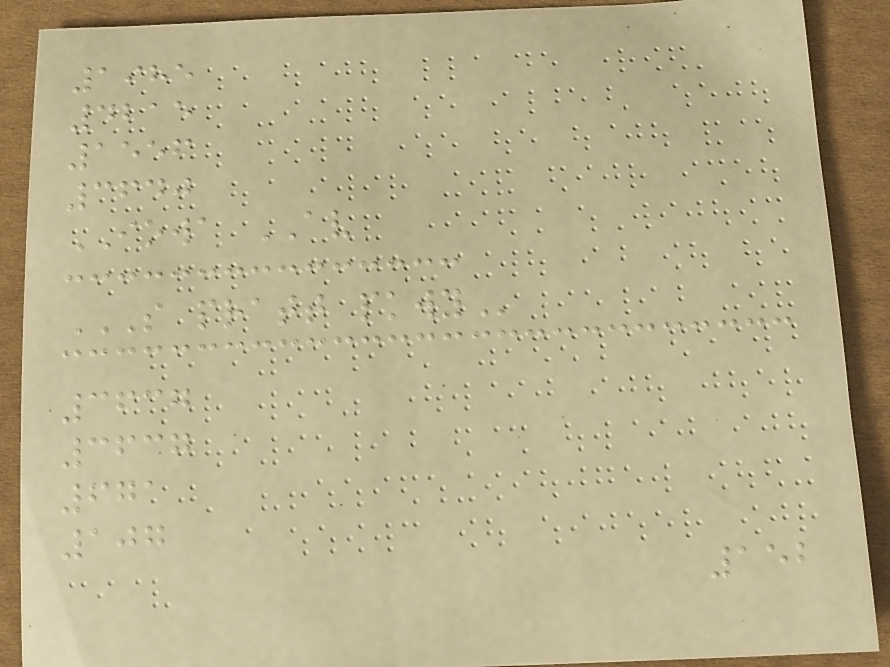1985
4215
1556
3640
IOWA AV
S PRATT PKWY
3637
3637
671
107
152
